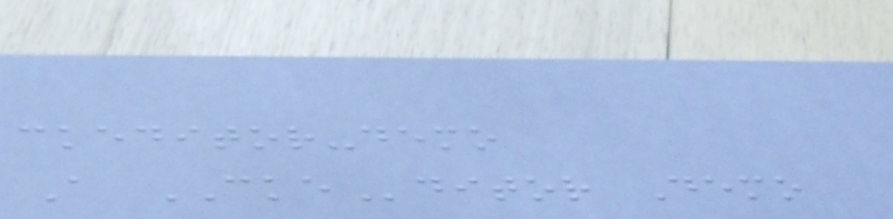ckeditor-demo
A CKEditor Demo
